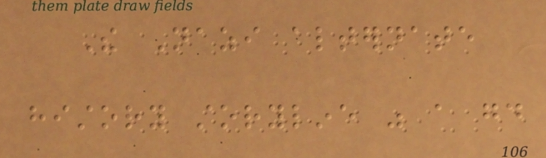The Nazi alternate
history storyline was a good
